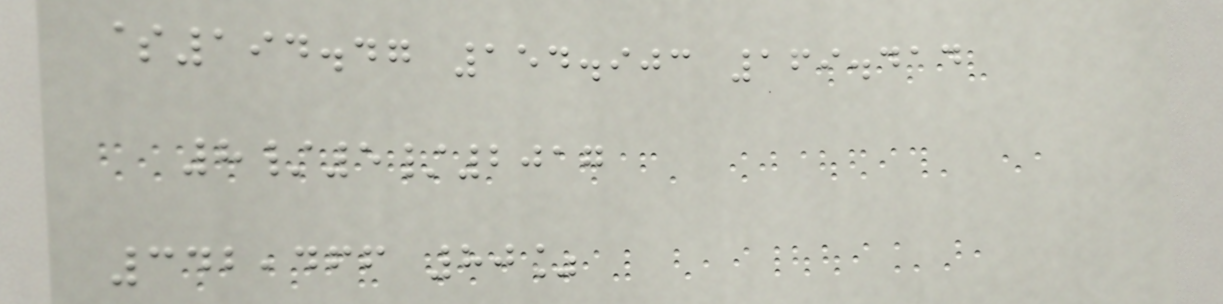$194.47 154.903 169.414
8/5/2017
342,466 80%
